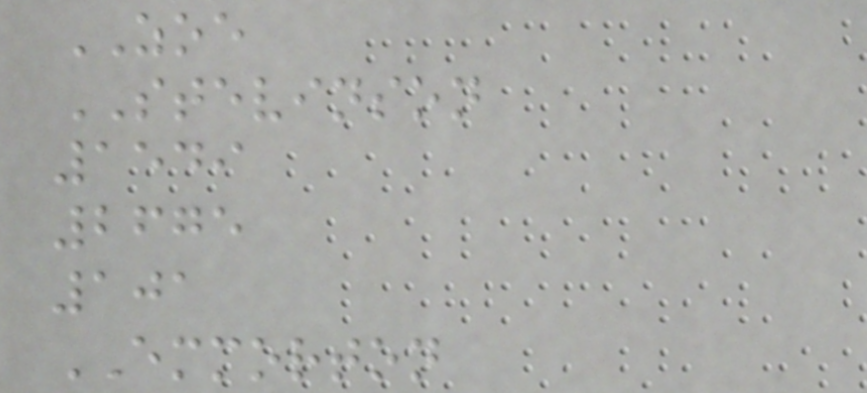ZOE
STEVINSON
1549
2675
101
EMMORTON
